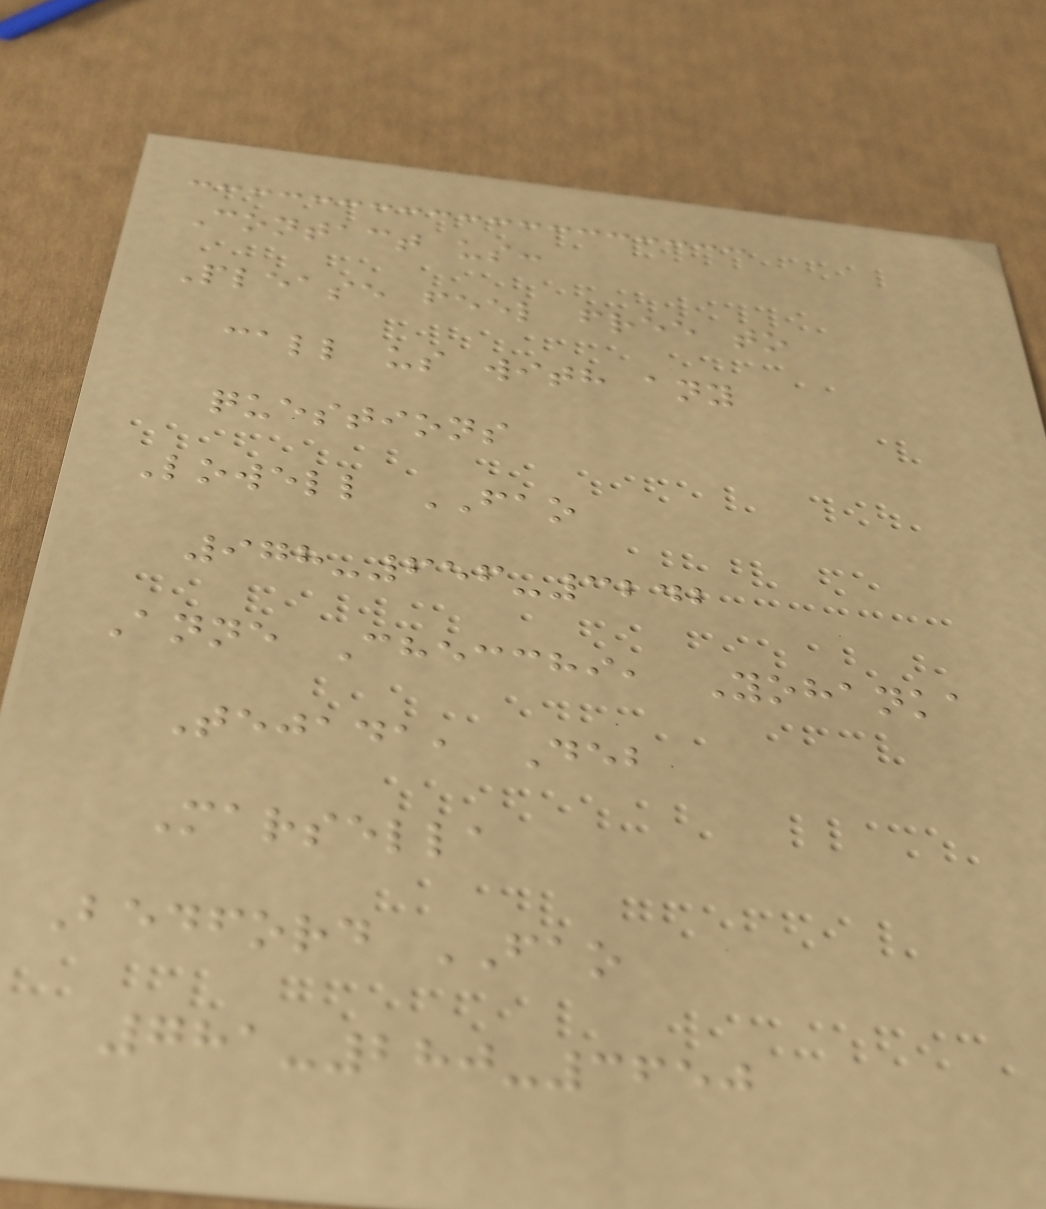Contact us:
Please feel free to
call us with any
questions
Lowell FAO
978-656-3242
Anne Checchi, Yohanka
Tejada, Deb
Marsella
Bedford FAO
781-280-3650
